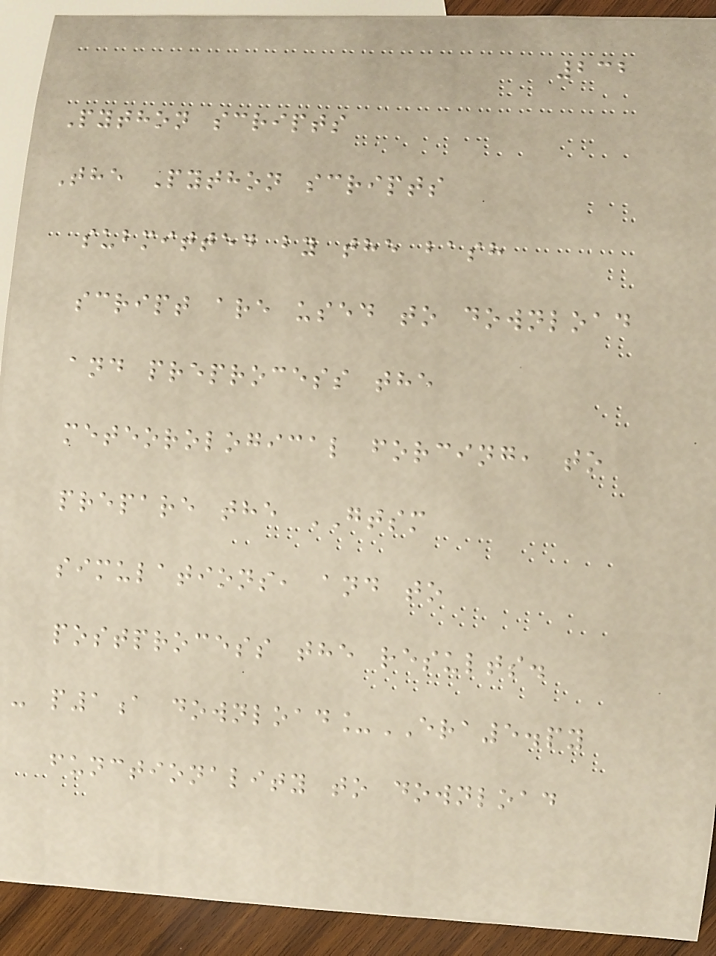232
Python scripts
The Python scripts
submitted by the bash
script are used to download
and preprocess the
meteorological forcing, to
prepare the GTSM
simulations, and to
postprocess the results.
- p1a download_ERA5.py
functionality to download
